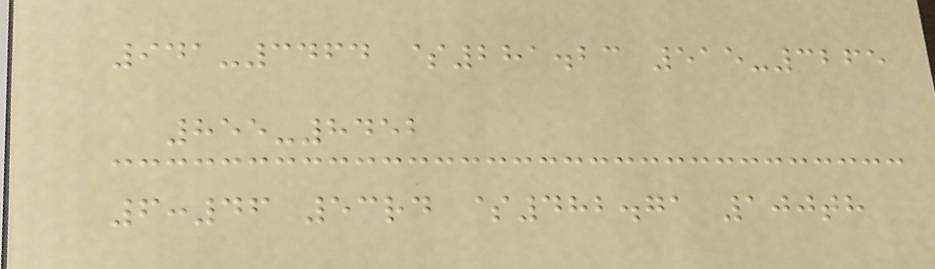941-3464 $281.23 515-3265
855-8452
6:46 53rd $482.71 100th
